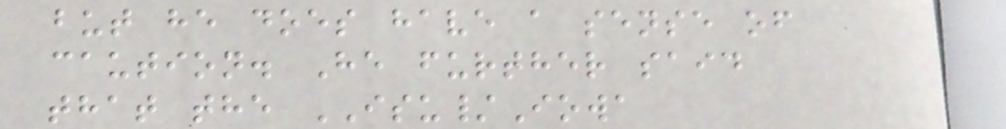but he does have a sense of
caution. He further said
that the ISU/Iowa
